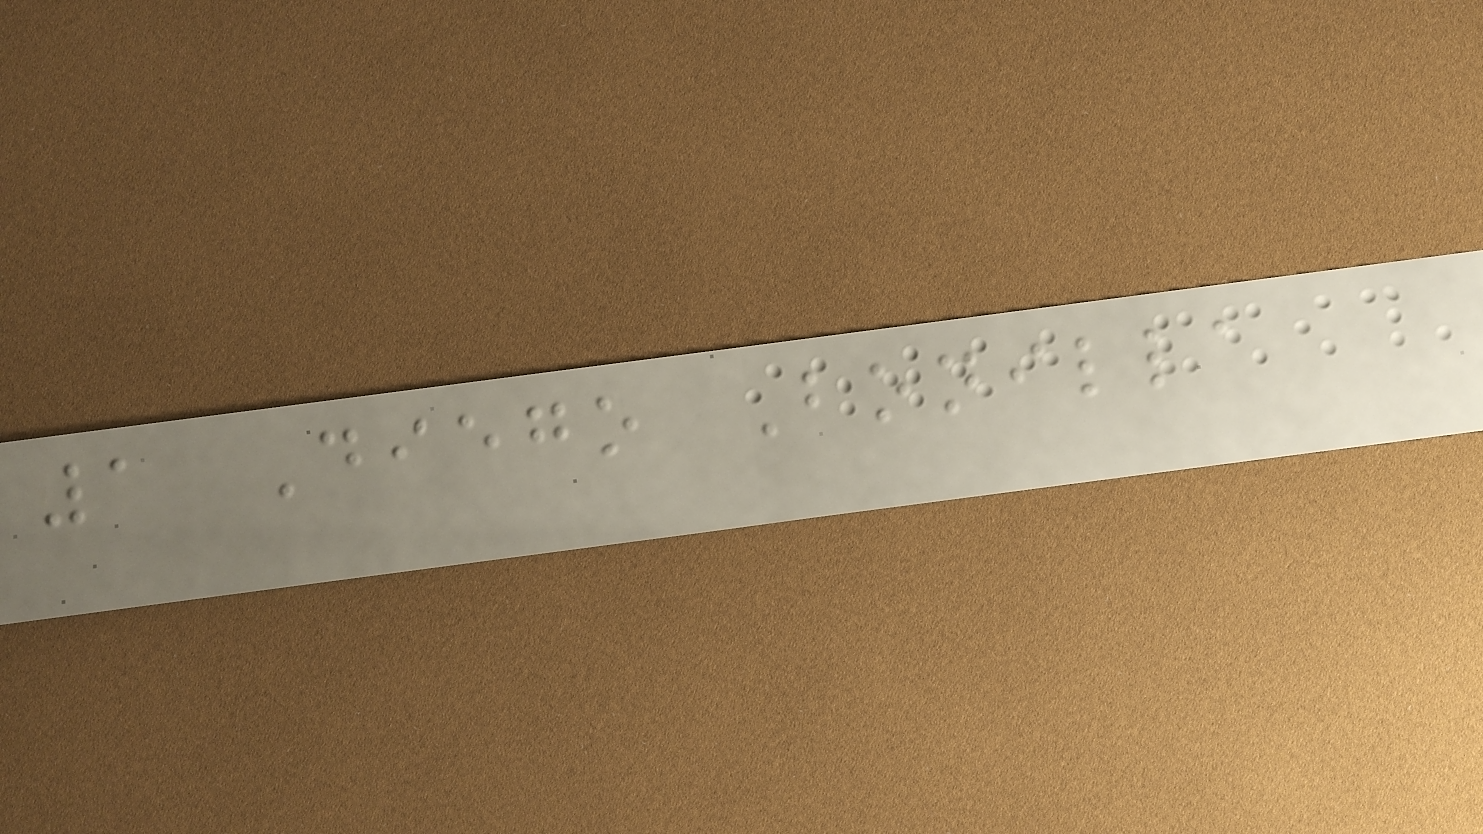1 Diego Bonilla
